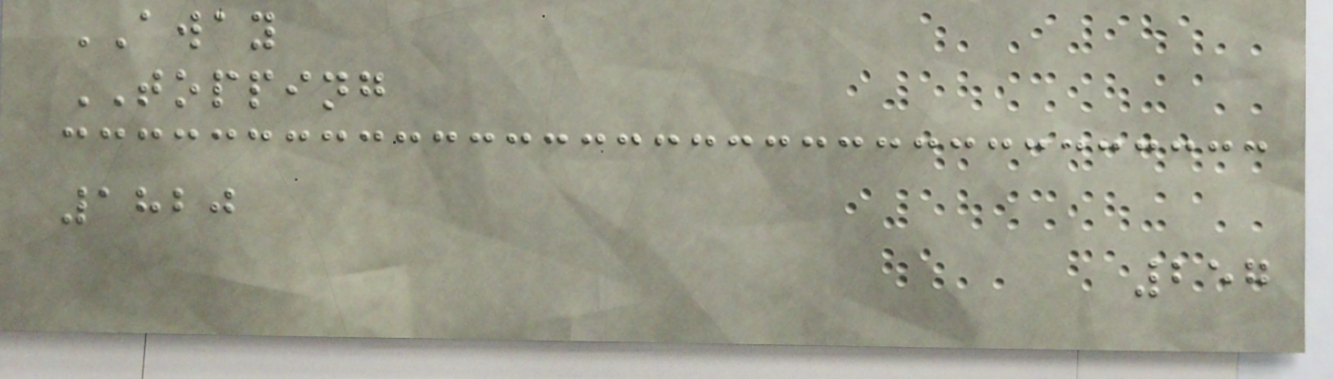AWAY
TOPPING
1820
257
